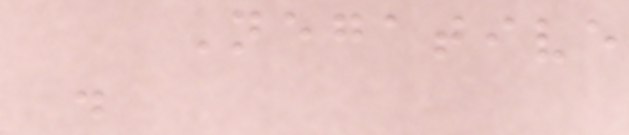Negative
.
